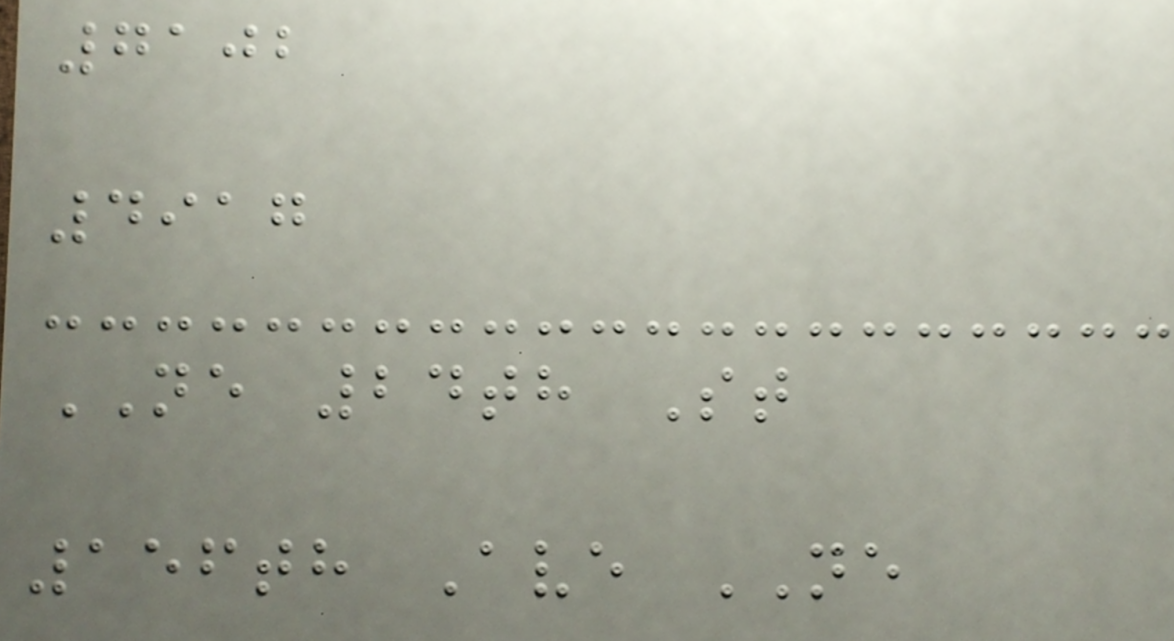7102
4917
NE 24th St
156th Ave NE
